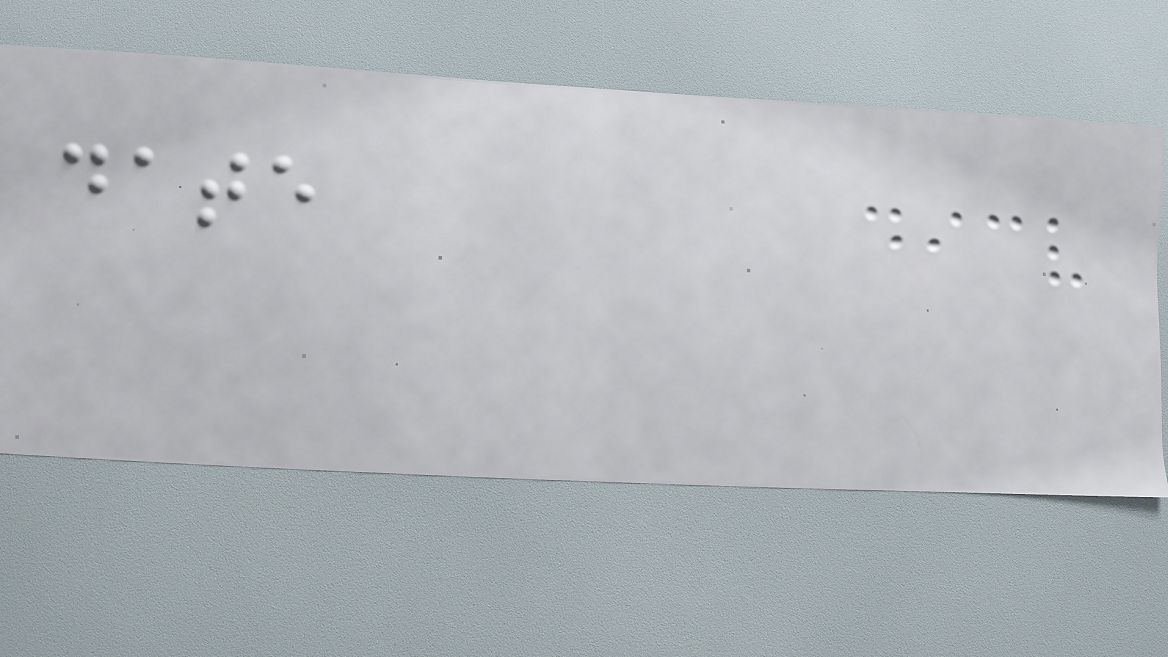date
